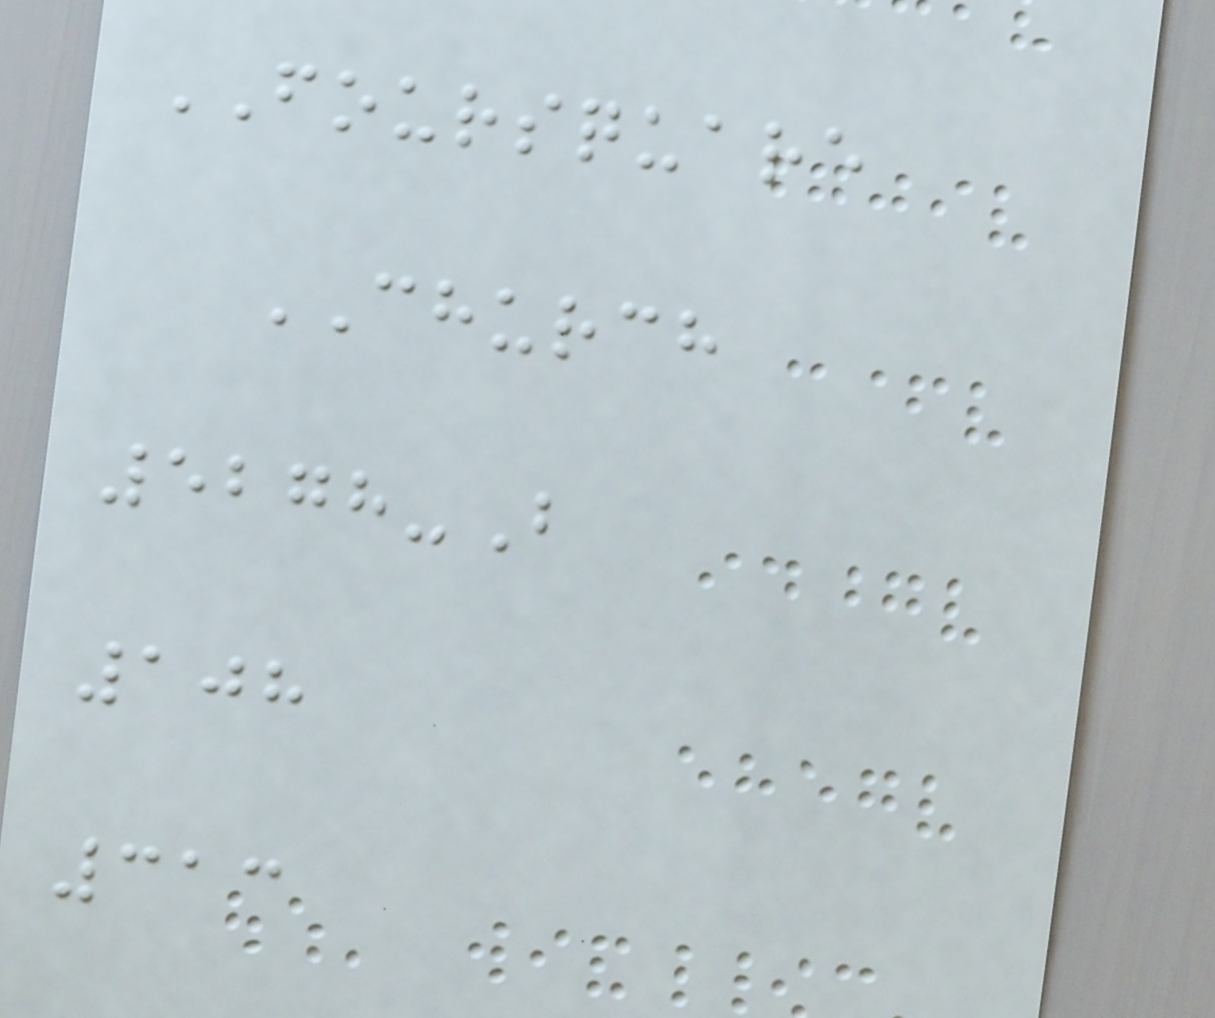FOURSQUARE
CHURCH
5278-B
108
313
